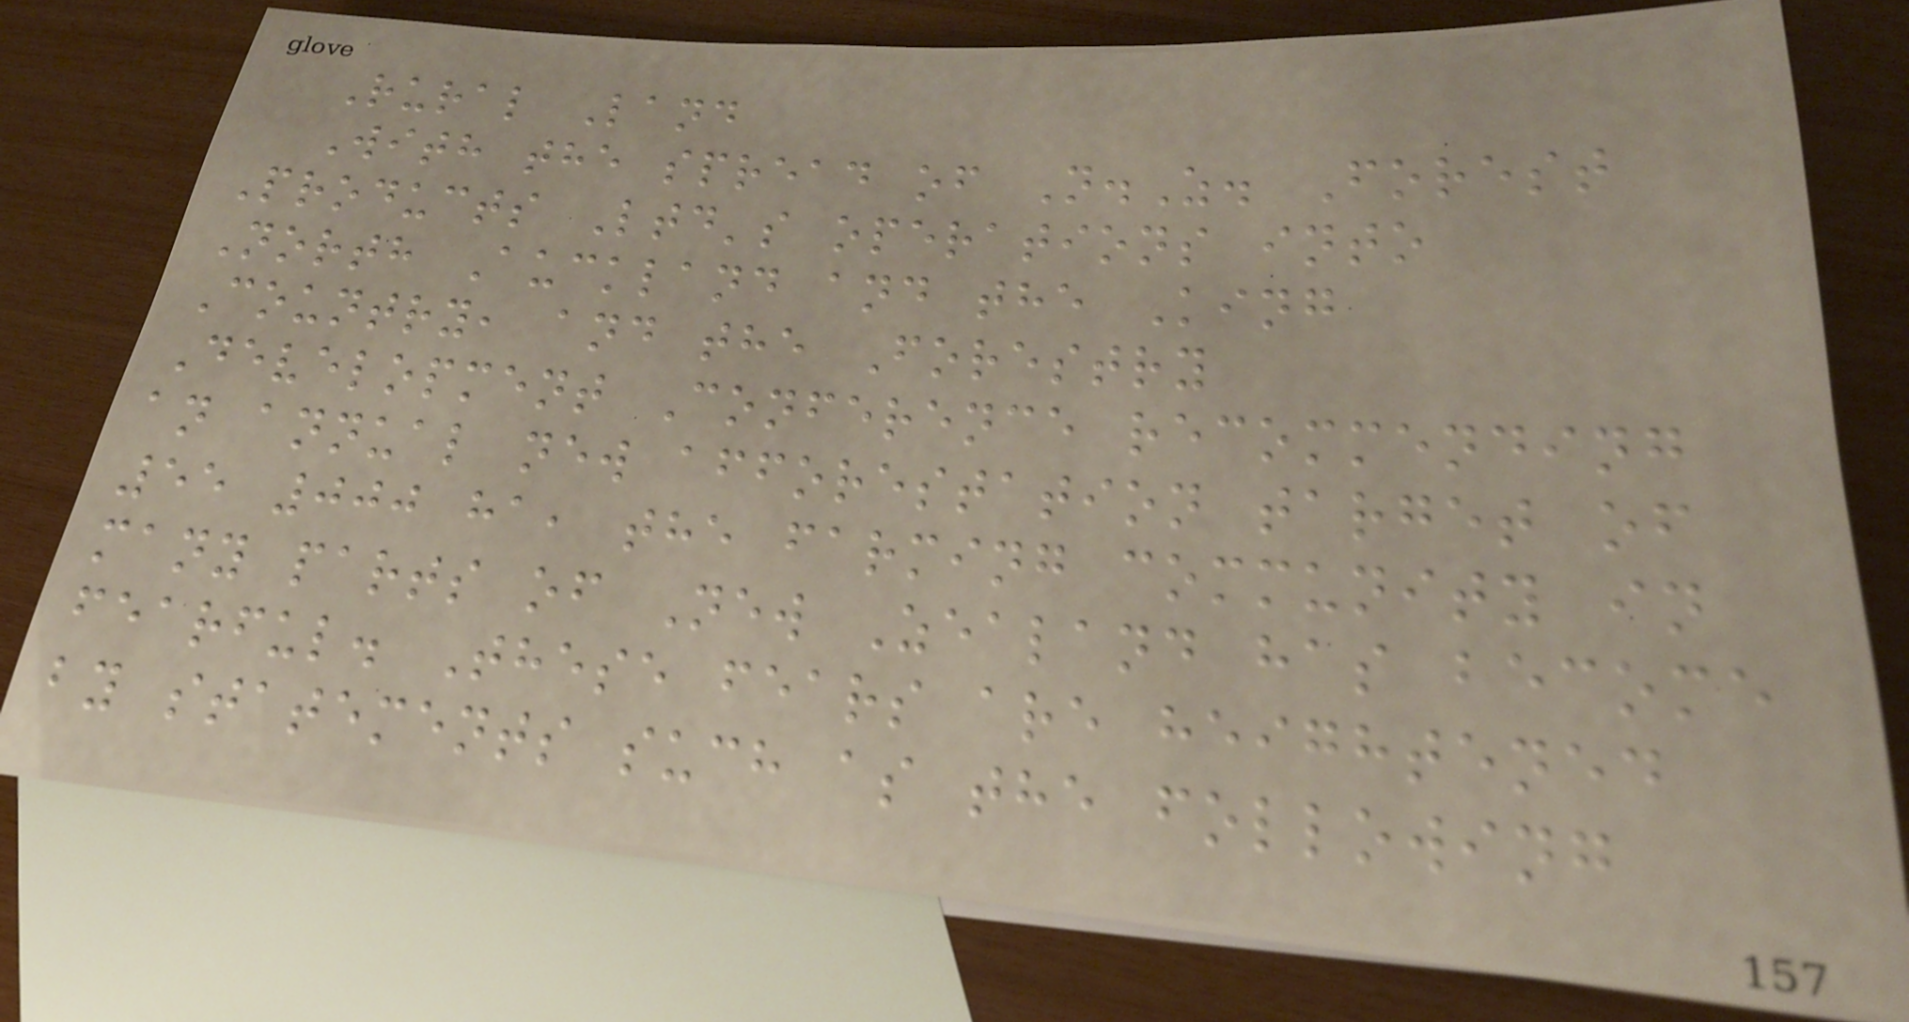Rural Land
With the spread of N.Z. Forest
Products Ltd's operations into
North Auckland and the King
Country, and the Forestry
Development Conference recommending
an annual new afforestation target of
55 000 ha, the farming community in
many parts of New Zealand has become
fearful. These fears are heightened
by statements such as the following
